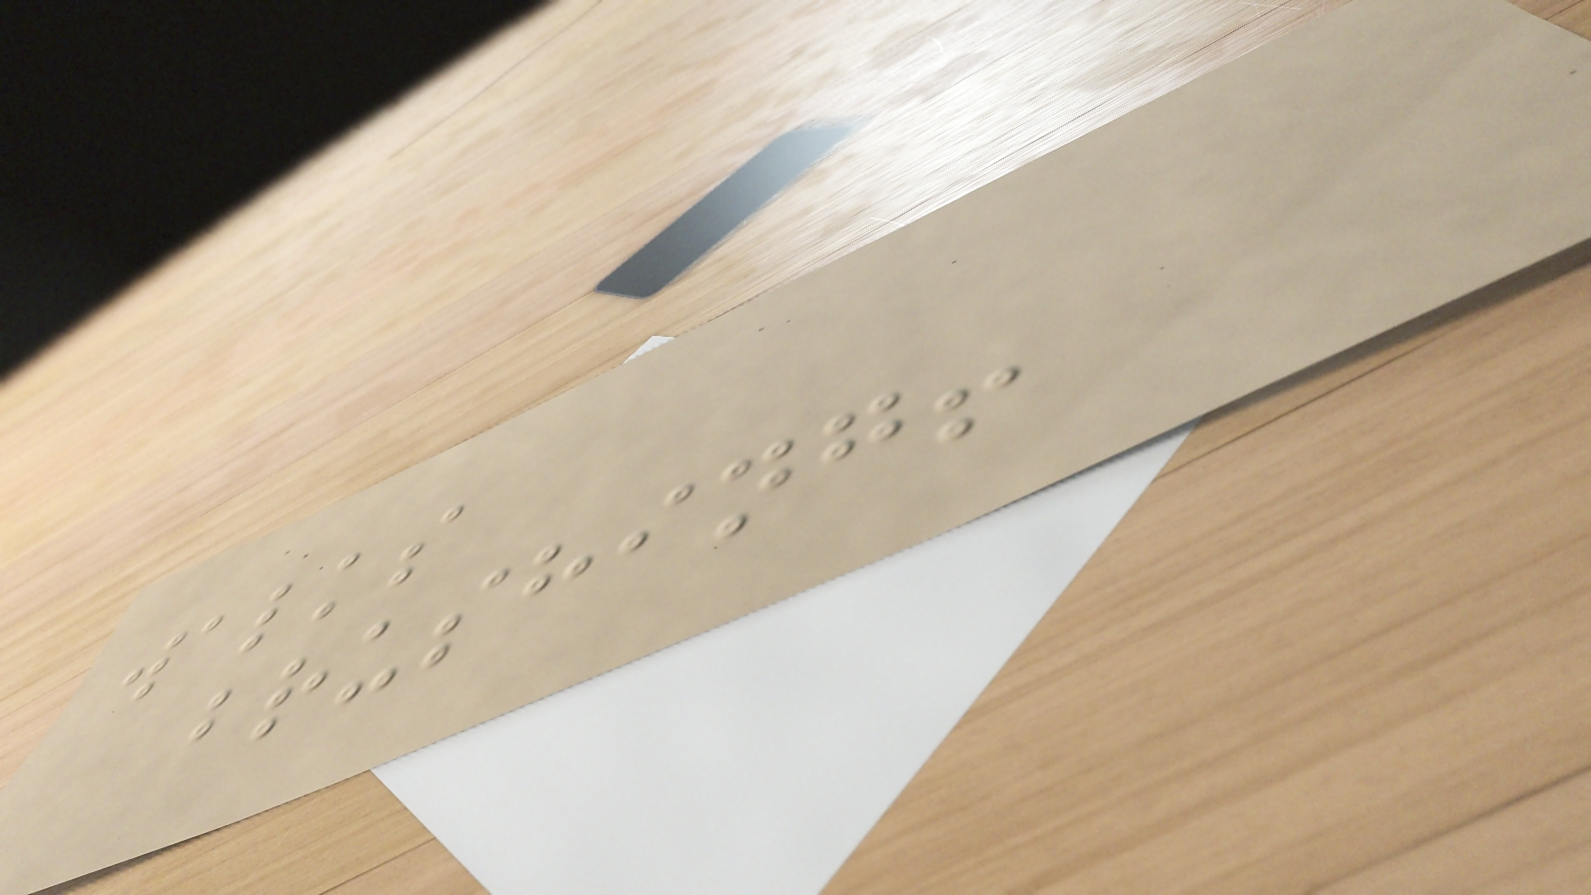walks
brushing!
